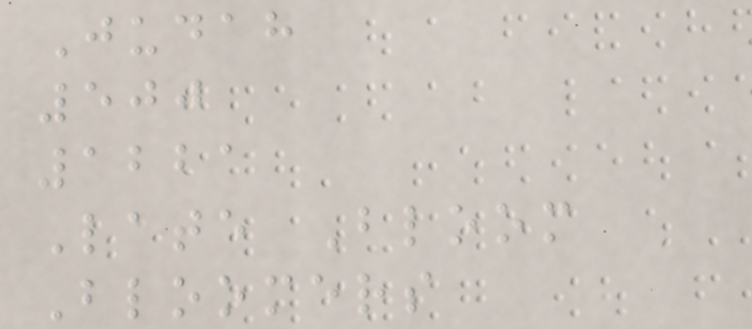Judah
500
1221
Late Bloom
Bloomers
